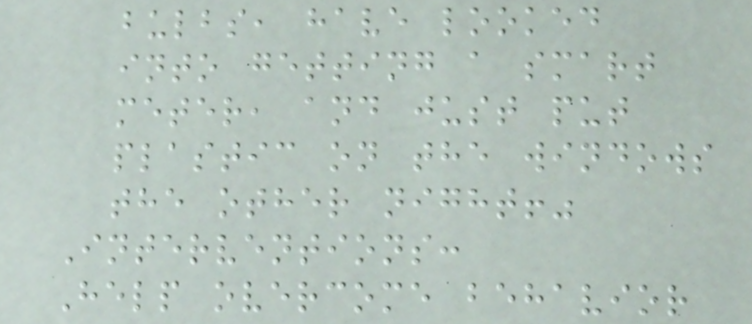bulbs, have looked
into getting a smart
meter, and just put
plastic on the windows
the other night!"
Interventions:
Help overcome behavior
